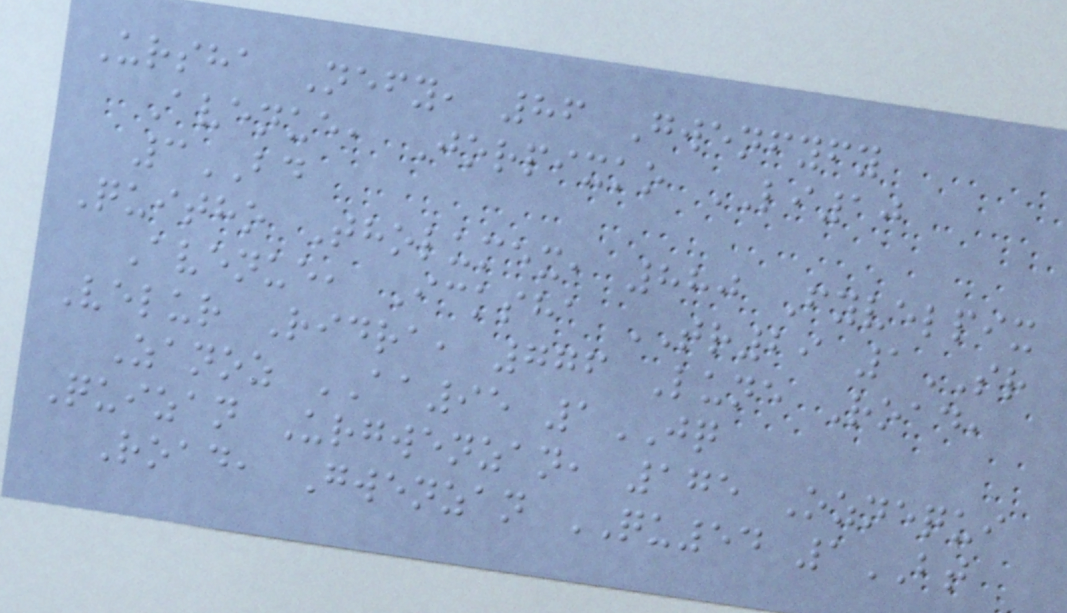Ursha Nefy, 86 Gwenfyfy
Avenue, Jorpixko LI10
3BD
Quitho Tholumex, 880 Fyvelpix
Avenue, Icksha TR29 1SR
Velur Ridra, 776 Lune Road,
Zanoz AA95 1JQ
Quizan Urgwenzan, 175 Oznequi
Road, Gwenzan QU54 1BT
